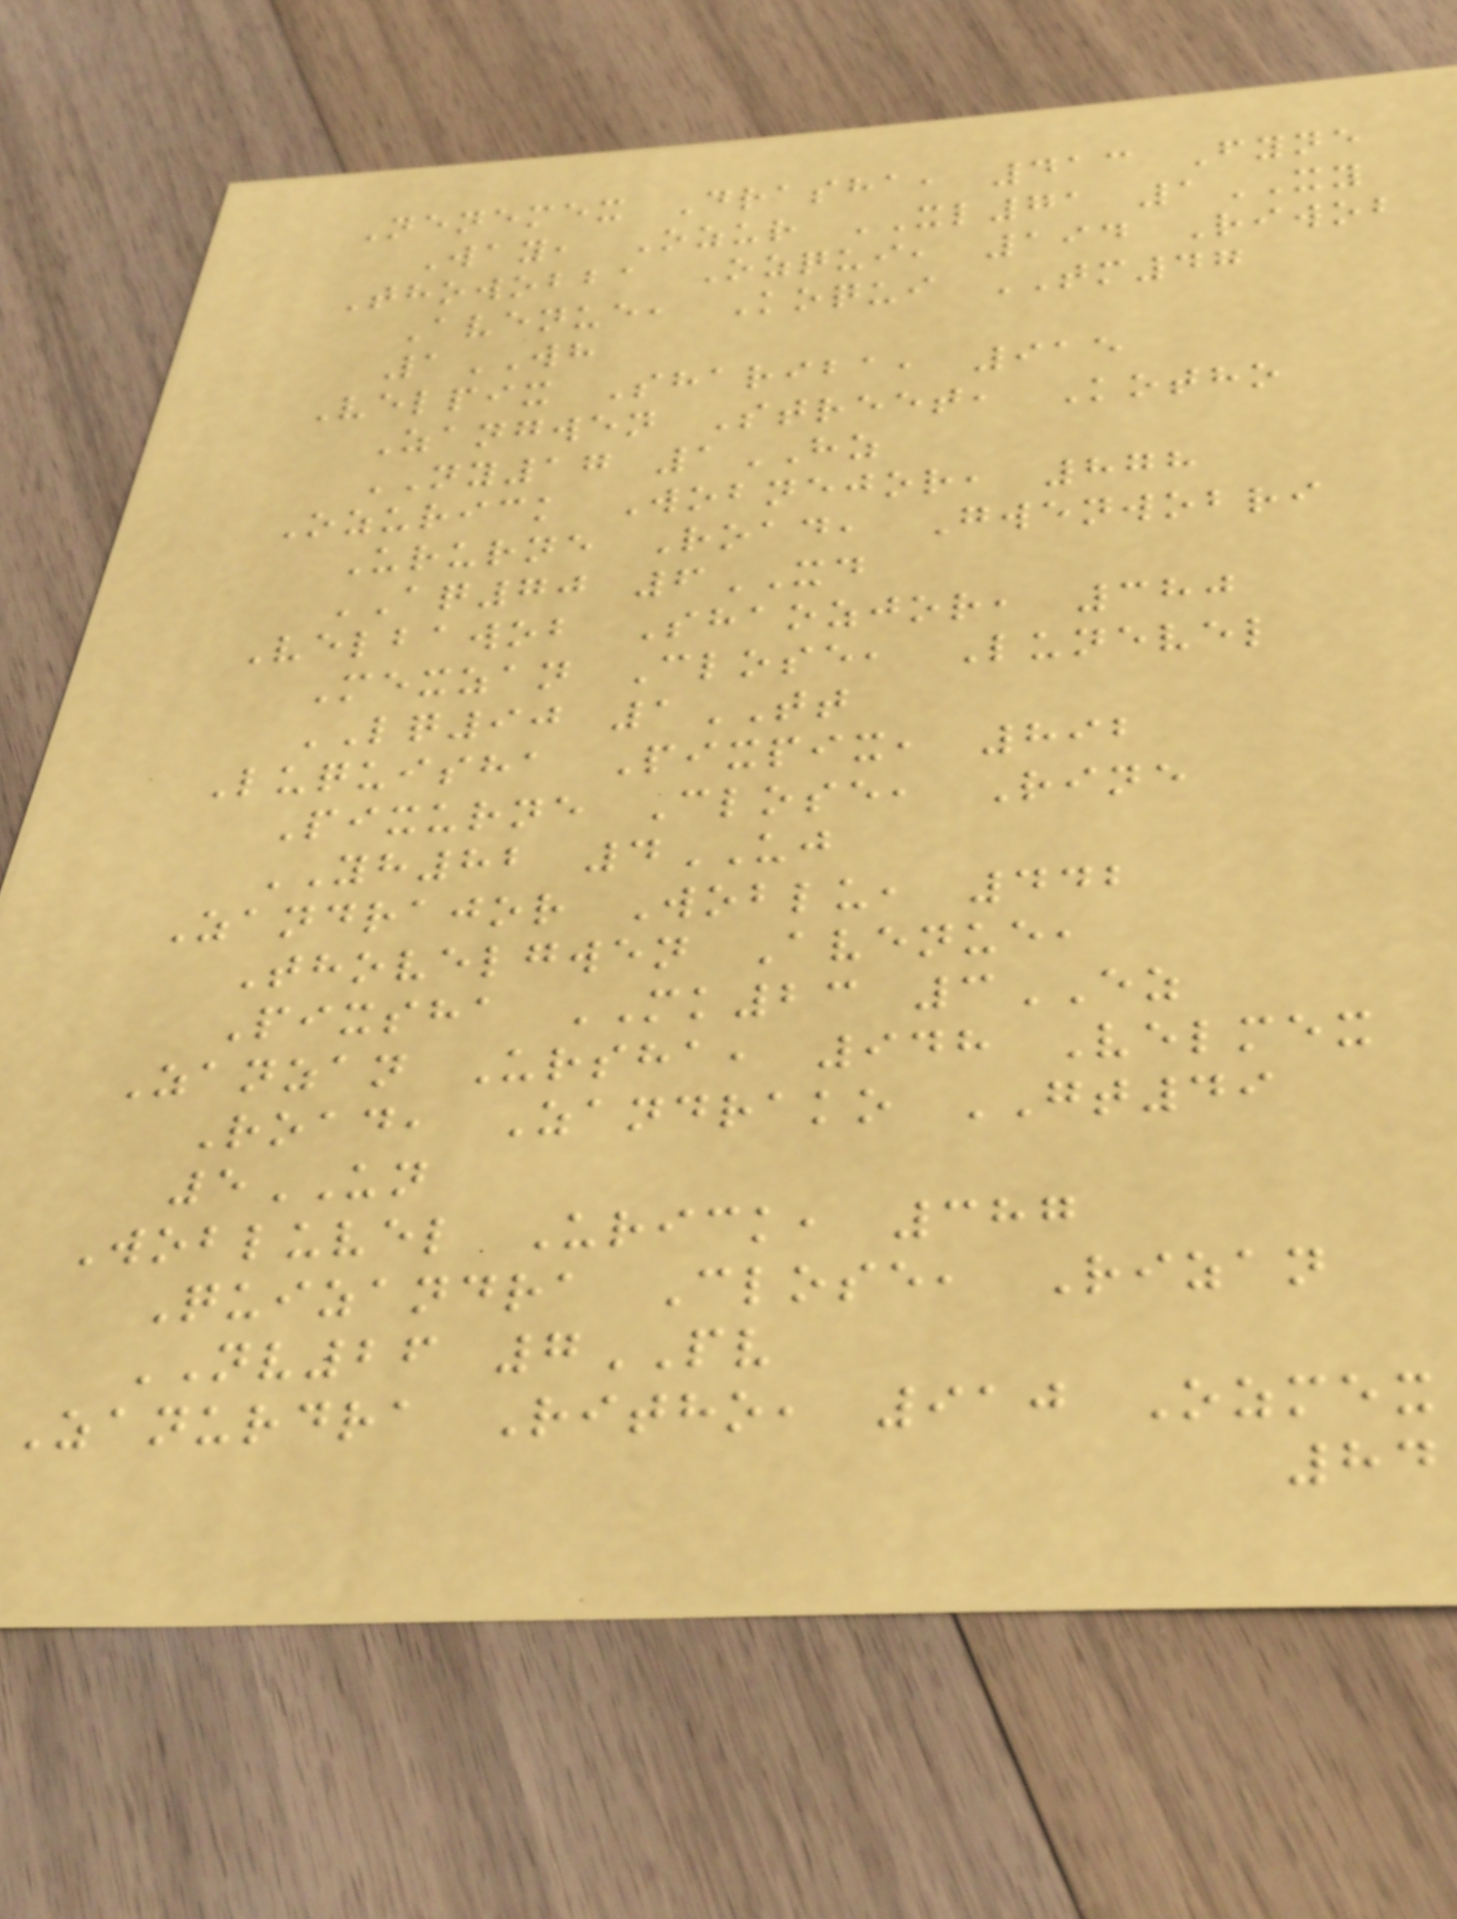Nenemex Drasha, 413 Fyne
Way, Ozur XL71 1XY
Thowobba Ozqui, 194 Riwob
Avenue, Koqui TM47
1WH
Velpix Shariba, 915
Zangwen Street, Kotho
NY17 1HZ
Ozurick Wobnejor, 878
Ururne Road, Gwenwobri
AQ70 6XD
Velbawob Shaozjor, 380
Mexzan Close, Lunevel
LQ90 1TT
Luquisha Pixpix, 892
Pixurne Close, Rine
YH82 4UJ
Zandrajor Woblu, 442
Thovelgwen Avenue,
Pixsha MK23 3EZ
Zanzan Ursha, 948 Velmex
Road, Zandrako GT49
5UN
Wobluvel Urick, 387
Quizandra Close, Rizan
NV26 7PV
Zanurdra Ritho, 910 Ozmex
84
